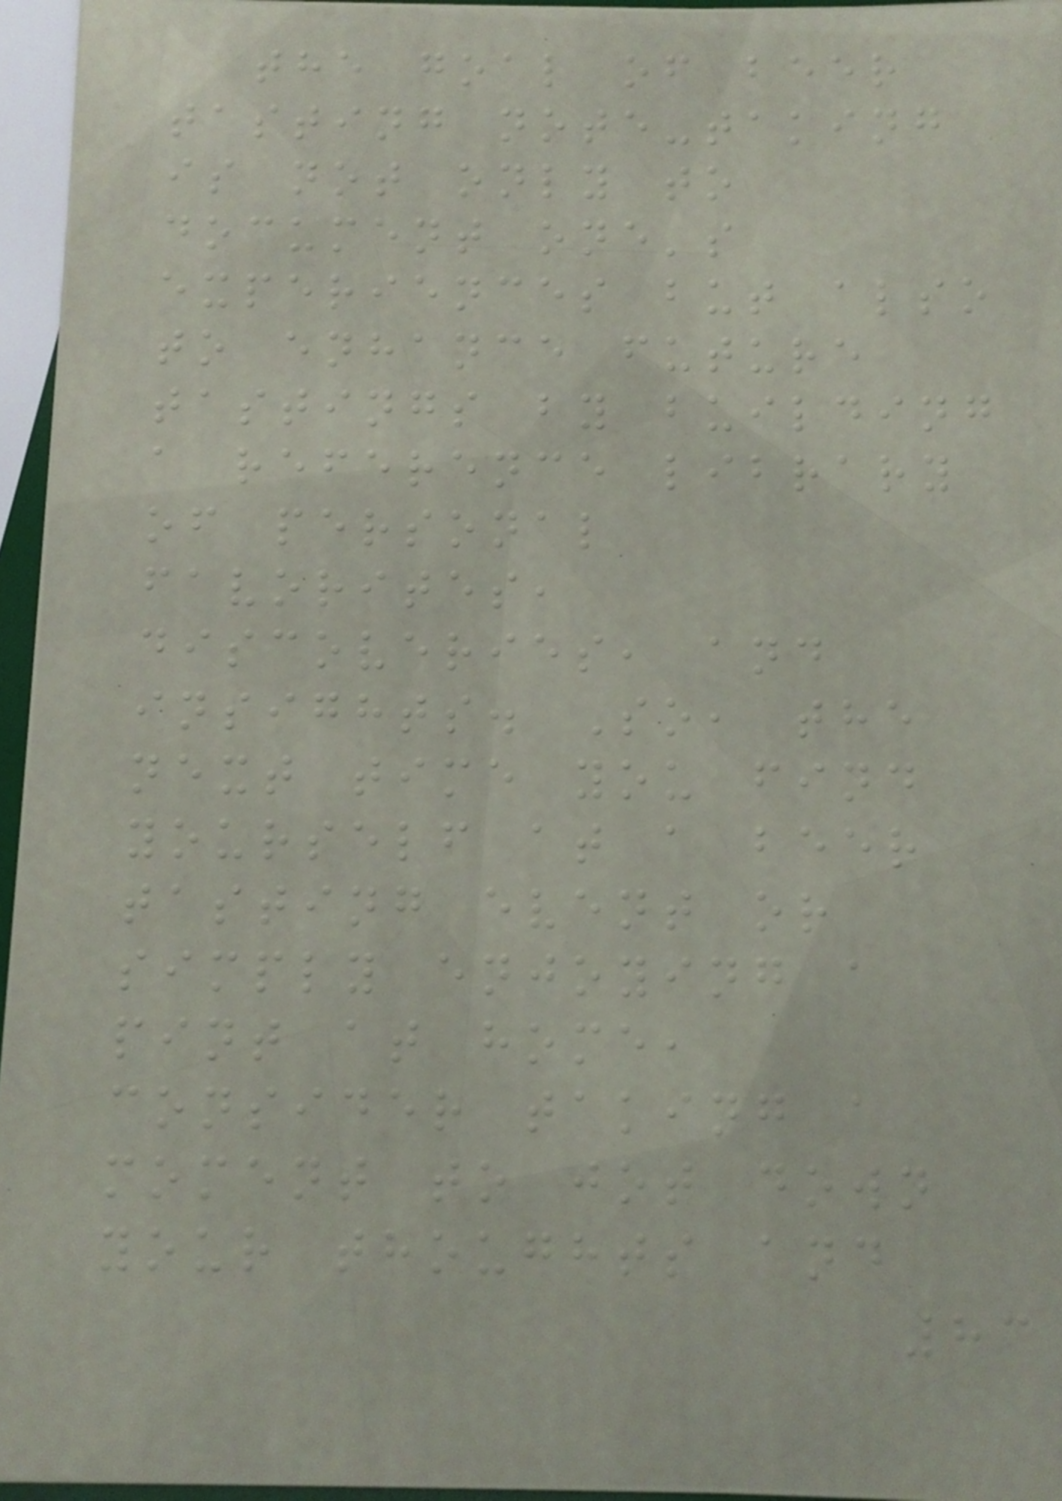the goal of beer
tasting note-taking
is not only to
document one's
experiences but also
to enhance future
tastings by building
a reference library
of personal
favorites,
discoveries, and
insights. So, the
next time you find
yourself at a beer
tasting event or
simply enjoying a
pint at home,
consider taking a
moment to jot down
your thoughts and
83
